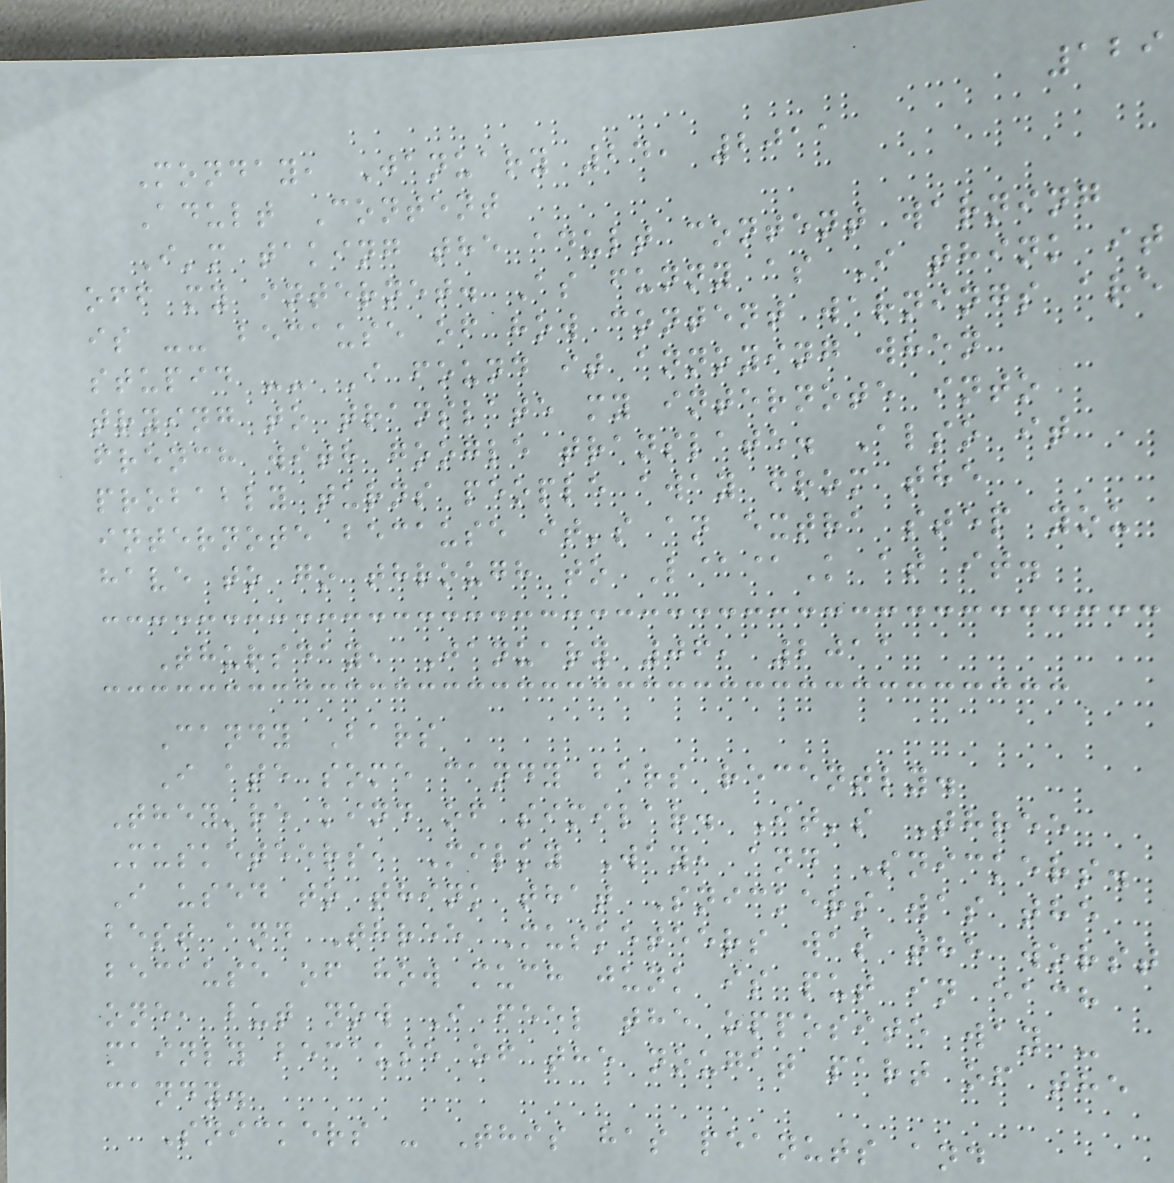129
Monday, January 24, 2011
Adult Content
I'm taking the adult content warning
off my internet. As funny as I think it
is -- because of how content warnings are
stupid -- I found it annoying when
trying to translate my internote into
french with google translate. Also it
probably turns people away from the
internote because it's an extra step you
have to go through to L@@K at it.
Thursday, January 06, 2011
Candy Bars
I ate some candy bars recently.
They're kind of similar. It's Three
Musketeers, Milky Way, and Snickers.
I used to think that Snickers was the
best and Three Musketeers was the worst
because of how much junk is put in each
one, but now I feel the opposite way -
mainly because of the nougat part of the
candy.
Snickers - This has peanuts and
